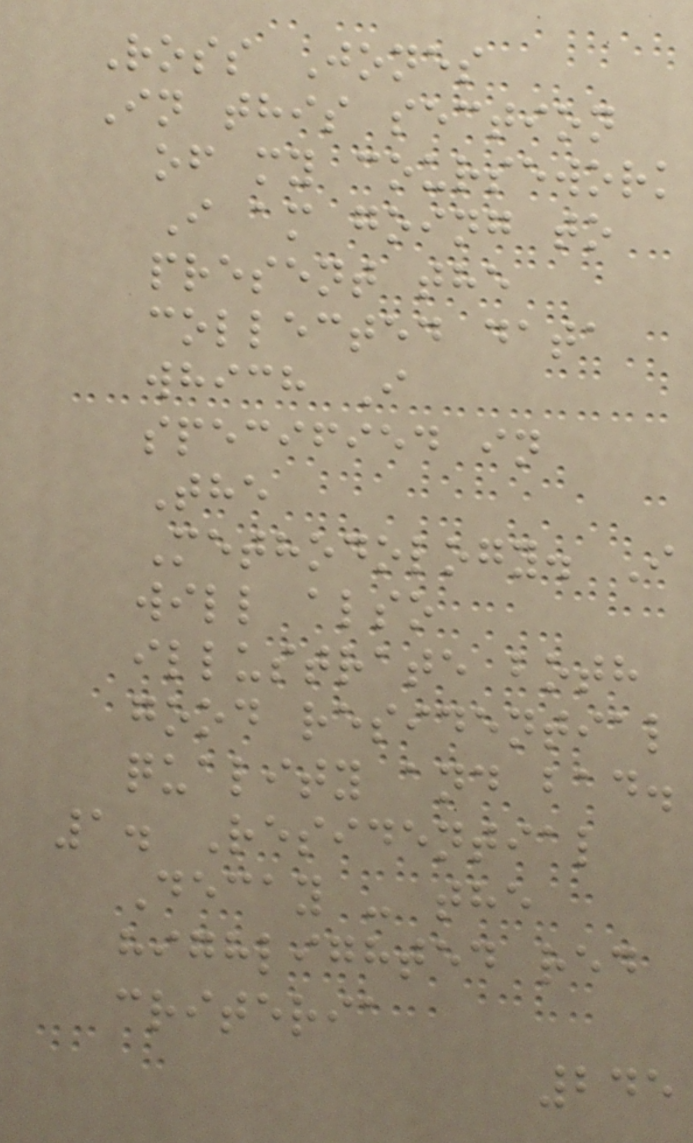Ross Jones
In this section
of my coursework
I am going to
present the
collected data
which I
specified in
The
Methodology. I
will also
illustrate both
good residential
quality and bad.
1. Residential
Decay - the
highlighted red
criteria
245
